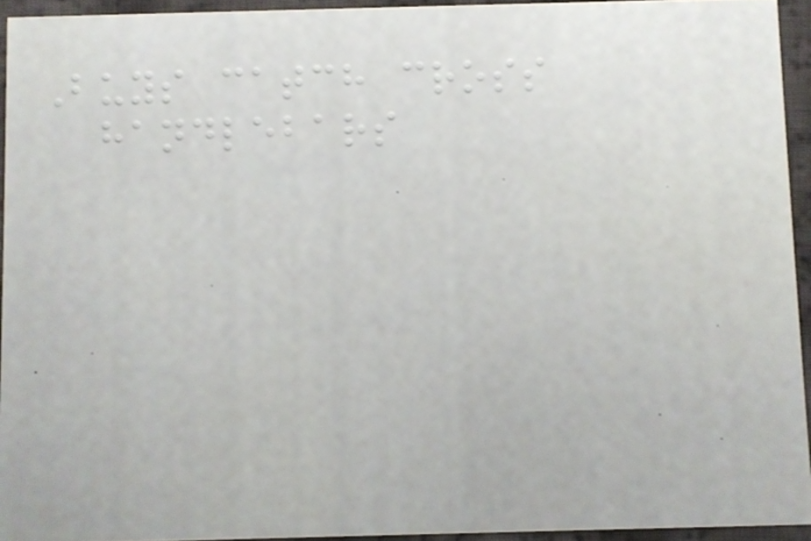Buys catch cross
handlebars
